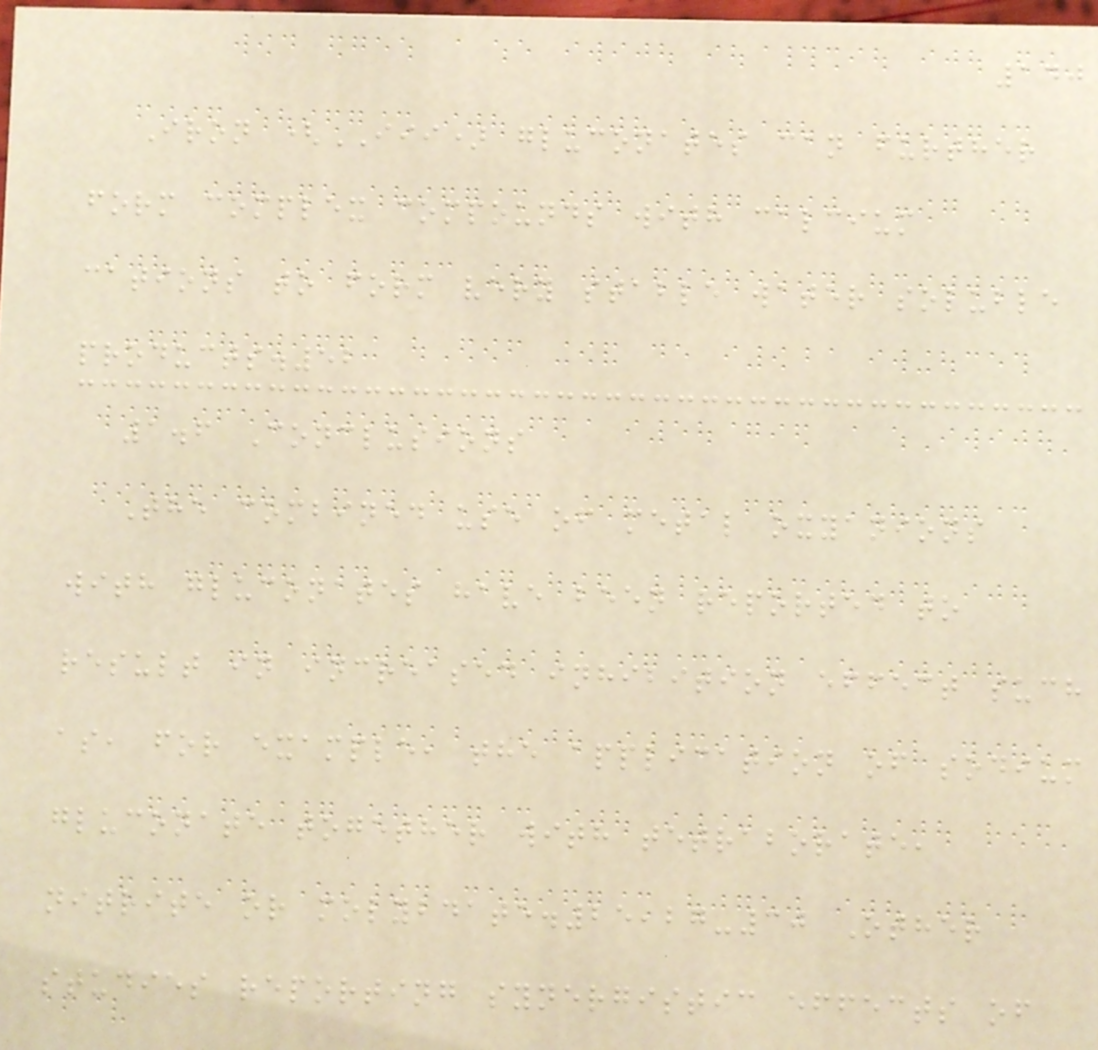140
Iron (III) gluconates can further
form complex compounds with calcium
cations to form very stable water soluble
products.52
1.6 Conclusions
The combined use of metal oxyanions
with gluconates have been reported to
result in increased inhibition effect such
as, for example, the application of sodium
gluconate together with tetraborate,
nitrite or molybdate.25,27-30 Other
studies reporting synergistic effects of
